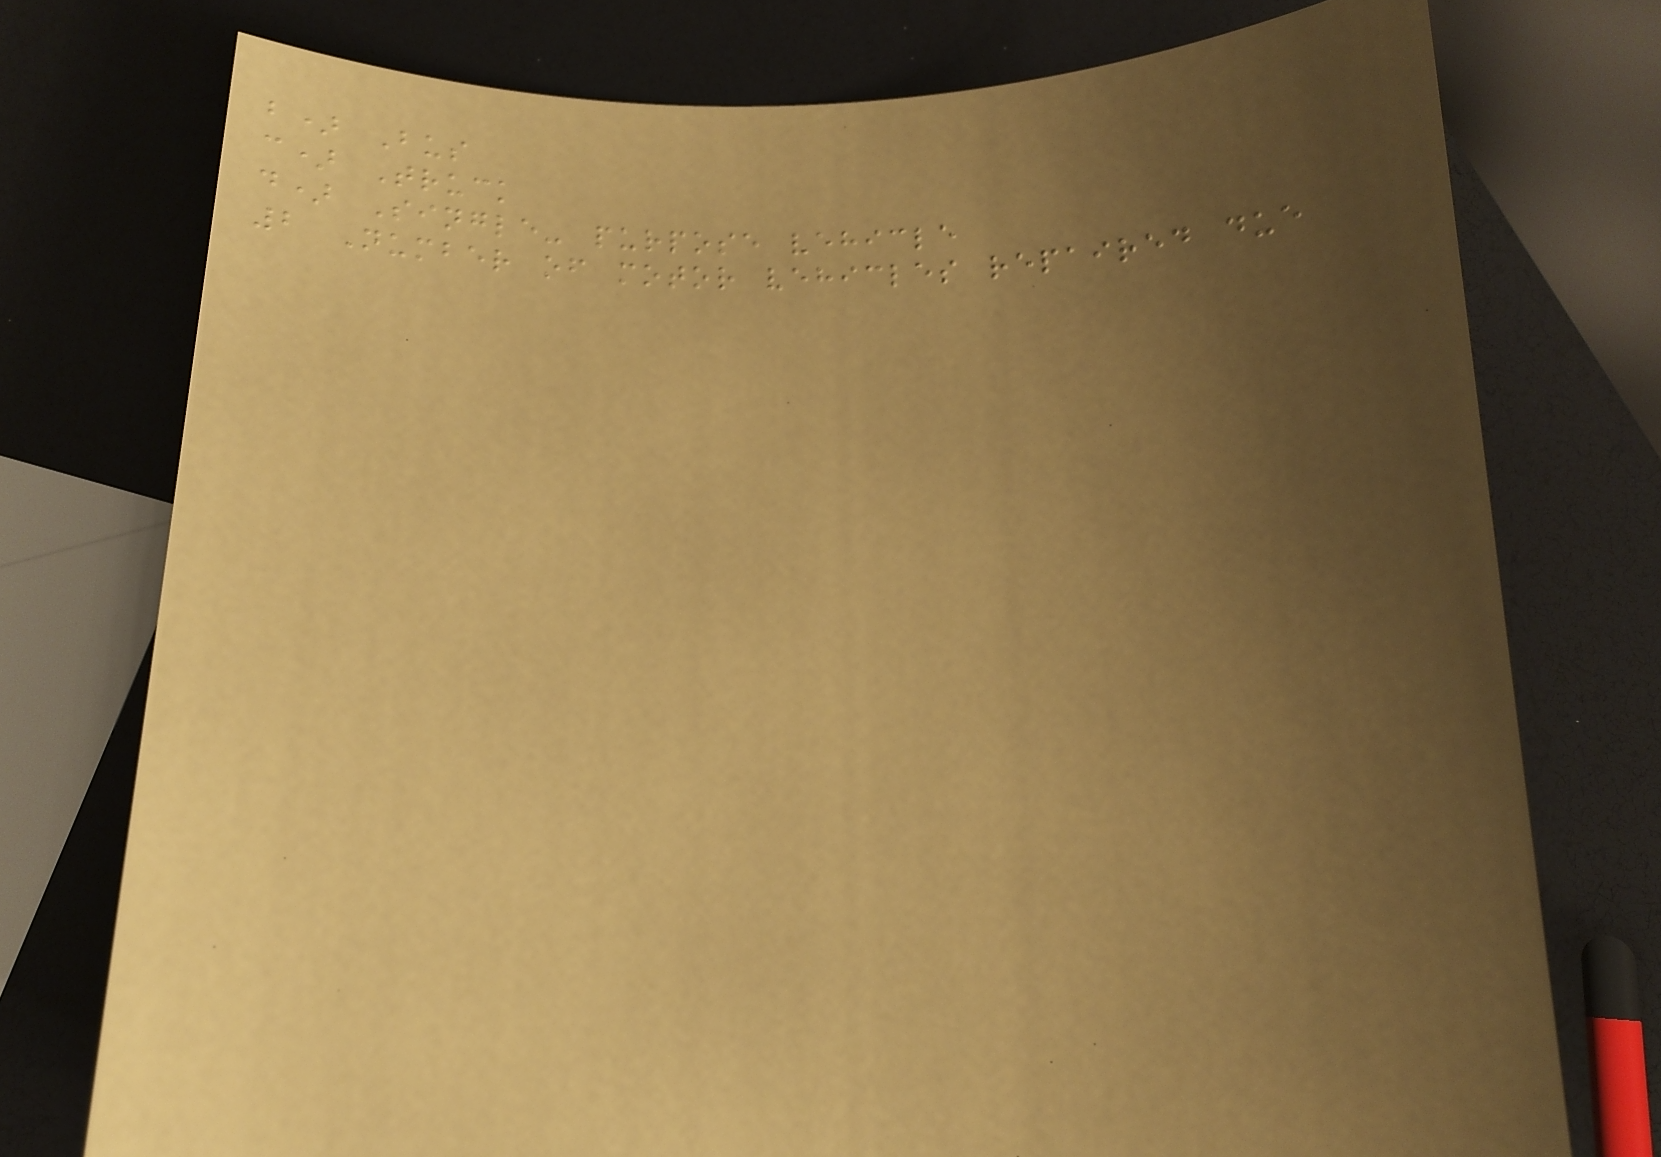b) Bus
c) Truck
d) Single- purpose vehicle
2 Number of motor vehicles repaired due
